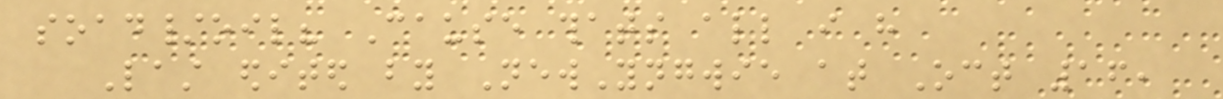soad/oil? Cause thats all i have
Last edited by NewYngwie at Oct 16,
